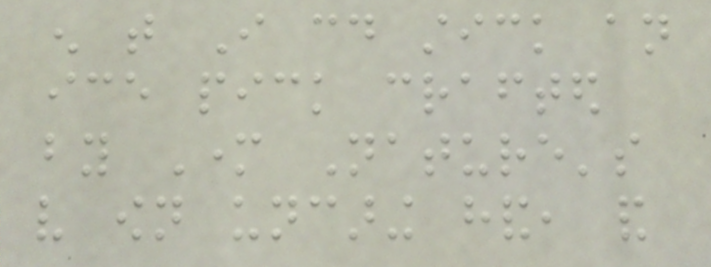enough that I could stick an
ice pick crafted
by Mother Nature's
very own uncaring hand, and
